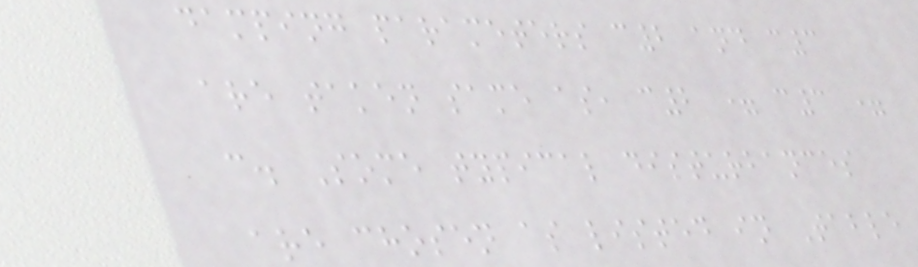damping parameters c2 and c3
are taken same as, c2 = c3 =
c. Some typical disturbances
are chosen as listed in Table
